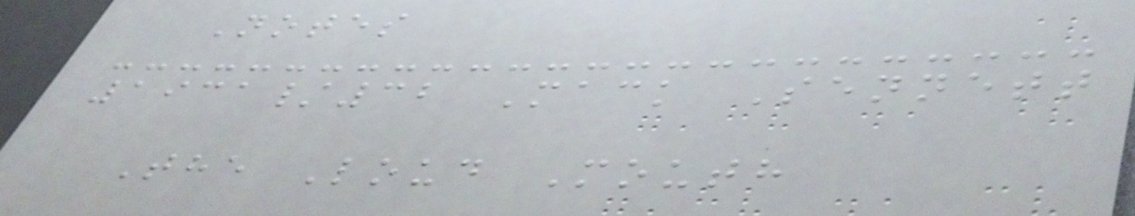Notes
1931/32 Mack Sennett
The Loud Mouth
